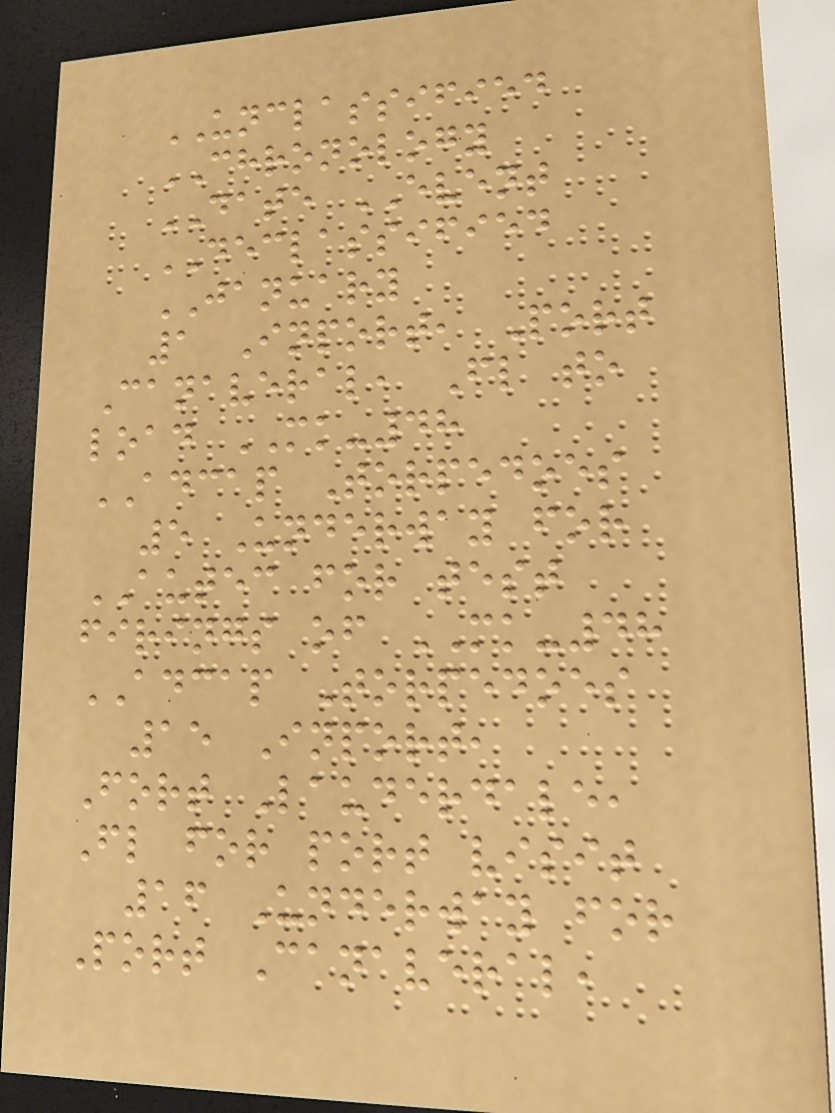UNCLASSIFIED
CHRONOLOGY
DATE EVENT
DECLASSIFIED
JANUARY
1 Inport, Port
Canaveral, Fl to
load MK-48
ADCAP Torpedoes
5 Underway for
AUTEC for test
firings of MK-48
ADCAP Torpedoes
15 Inport,
Fort Lauderdale,
Fl for port visit
16 Underway for
Port Canaveral,
